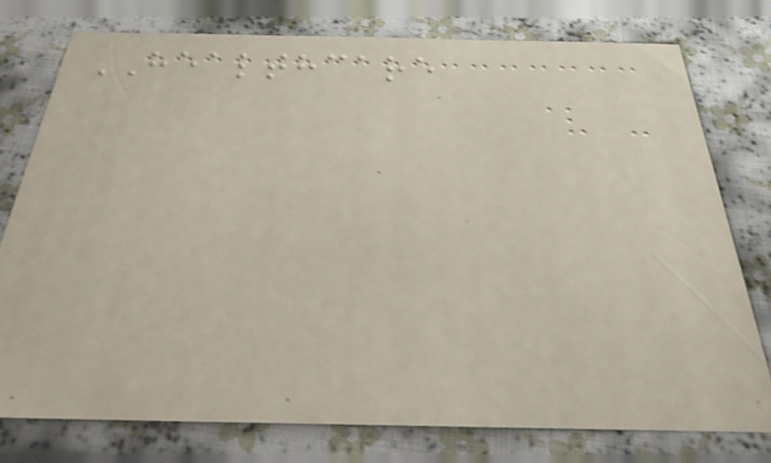HEALTHCARE
